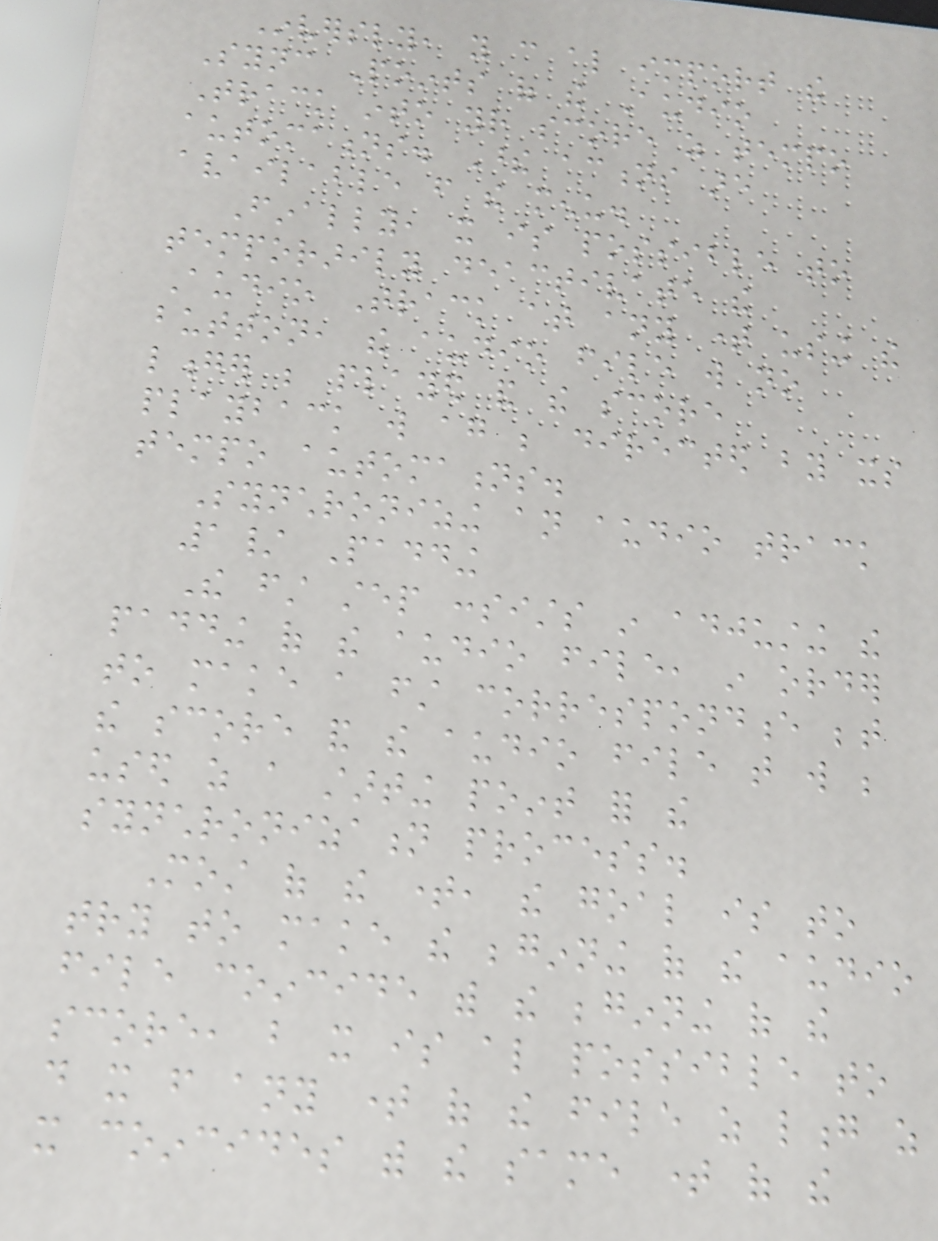Inversly, you can also import the
Sync Points of the Audio
Track into your score as tempo
automations. These actions are
available from the menu.
Finally, it is possible to
temporarily deactivate the
Audio Track at any time using the
button, the audio file will no
longer be played and the score
playback will again be directed by its
tempo automations.
Synchronizing an audio track
1/ Padding
The first step consists in adjusting the
padding of the audio file, in order
to make a first correspondence between
the score and the audio file that will be
used as a starting point for the
synchronization process.
Most of the time, the goal is to
try to make the beginning of the audio
file coincide with the beginning of the
score, but it is also possible to
do it from any time of the file as long as
it coincides with the same time of the
